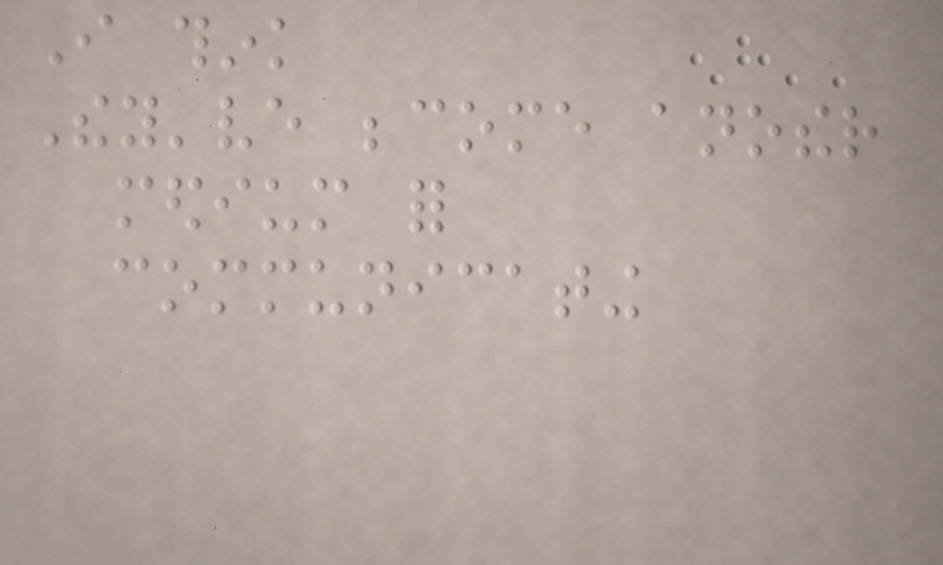I think
They've become another
medium for
communicating
